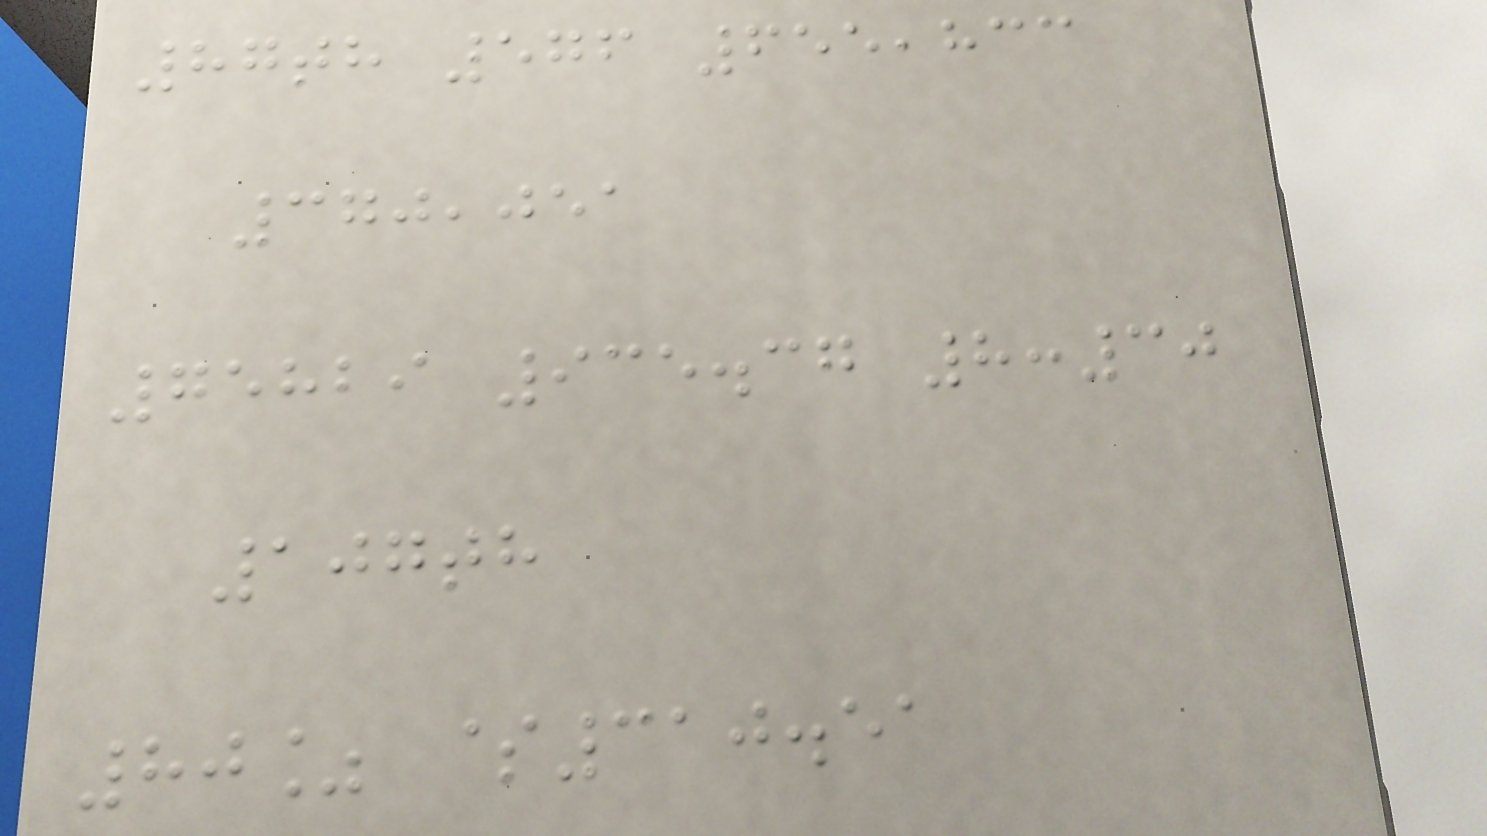87th 576 655,833
370,051
75829 935.37 8:30
107th
80% $310.51
